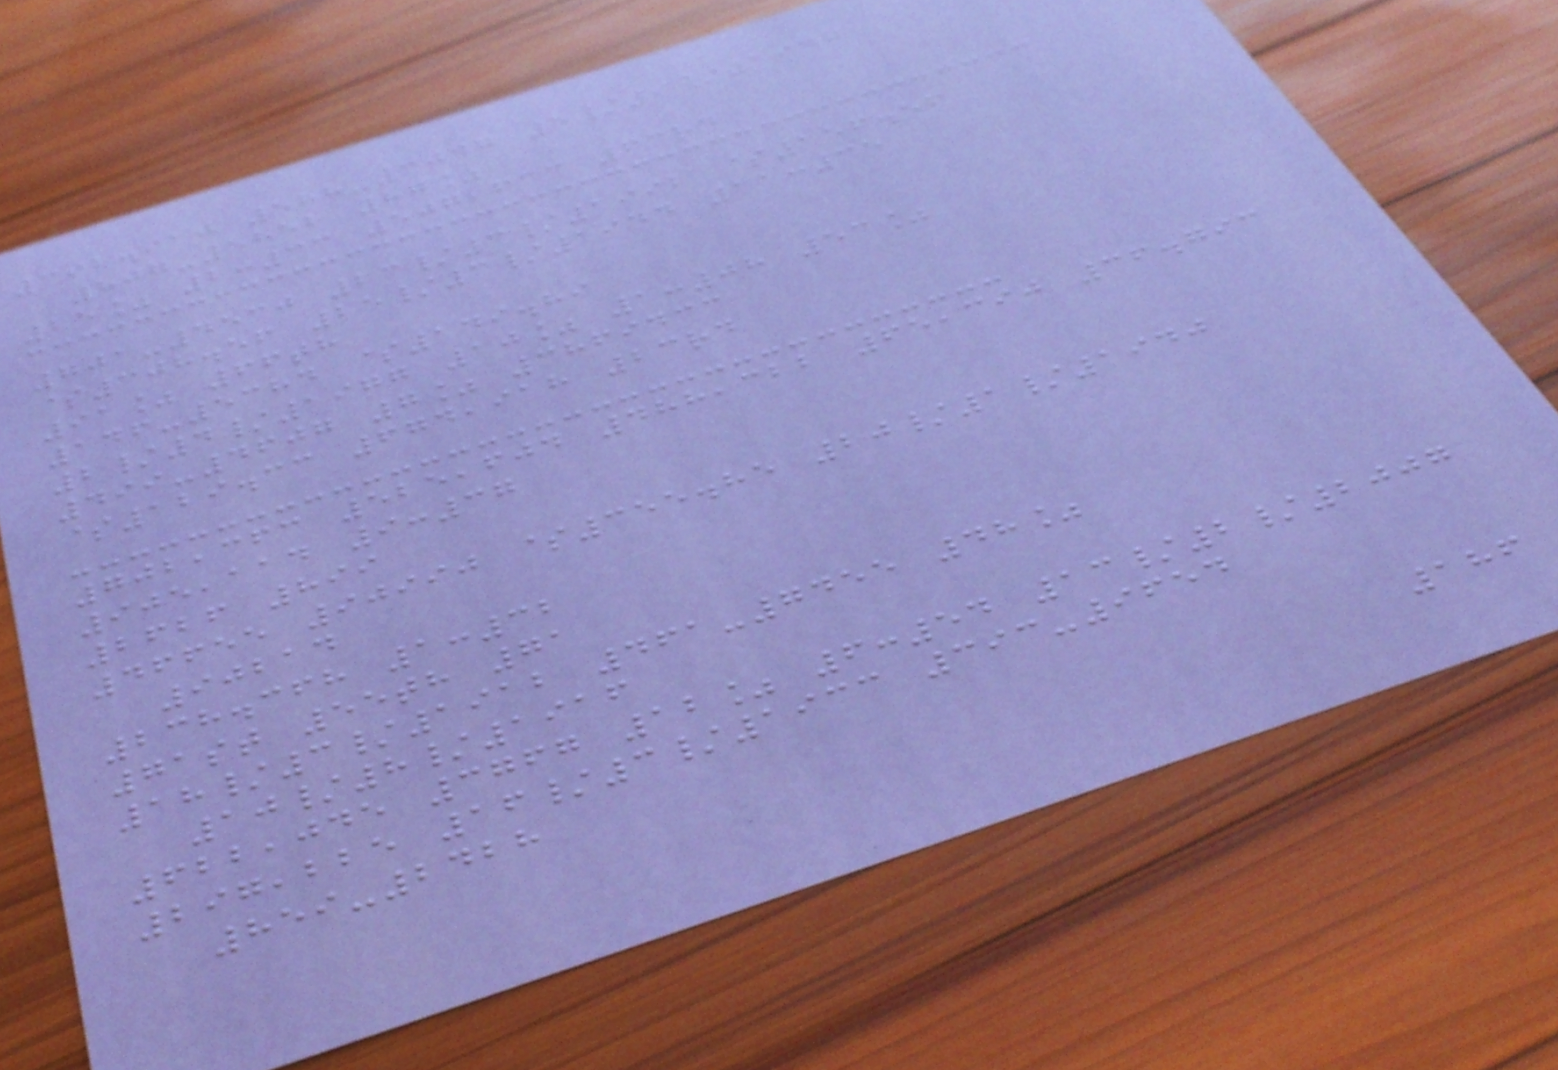392.910 588-3047 5/9/1947
807-5852 87%
25% 2:33 507,633 63rd
701-4530 23/3/1992 $156.56
$308.56 25/3/1944 11:35
91% 66th
146-5384 $149.89
2/4/1977 10% 1:08 53%
499-4607 7% 3869433
$129.33 674,918 23rd
702,363 525,604 488,322 65,390 36.793
905,114 9:37
2626 899
46655 90990 $355.85 20/1/1940
90214
238.368 1:32
71st 55th 71
18/3/1912 461-7455 48%
10/8/1916
622,045 3767 12% 6:54 13/2/2007
297,225 16/3/1933 393-9654
859-2428
186
